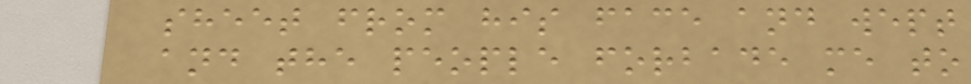sheet from his face and wept
and the people forbade me to
